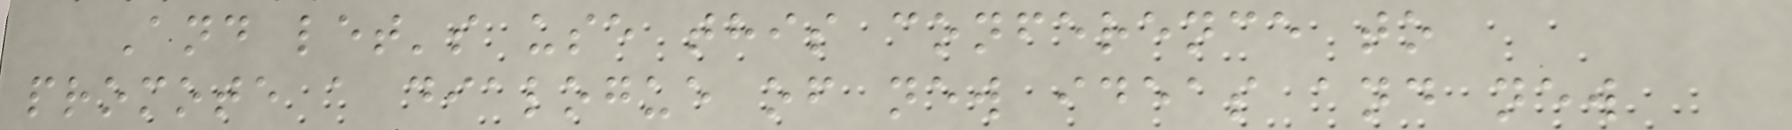And let's use this conference to
promote a dialogue of new ideas and new
